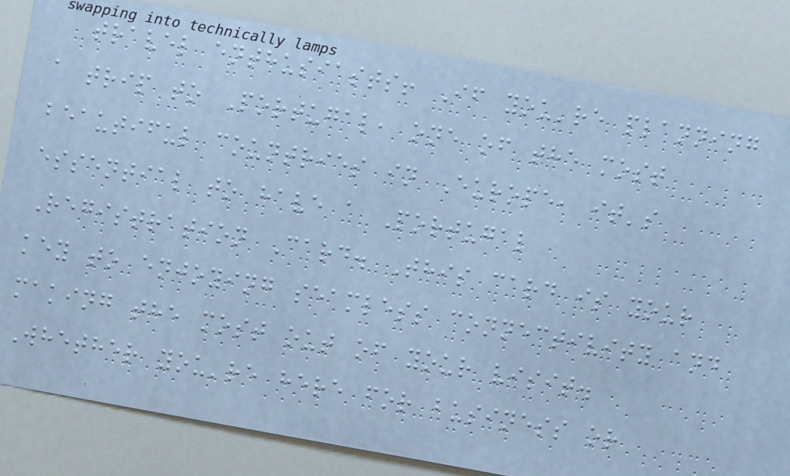travel enthusiasts! If you're planning
a trip to Portugal, one of the most
beautiful countries in Europe, it's
essential to have a Portugal
Registration Card. This card is your
key to enjoying seamless connectivity and
making the most out of your visit.
Whether you're here for business or
